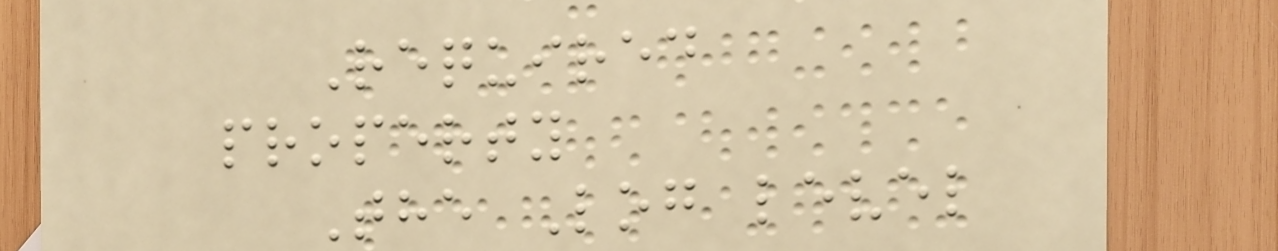Required
property
The Log level
